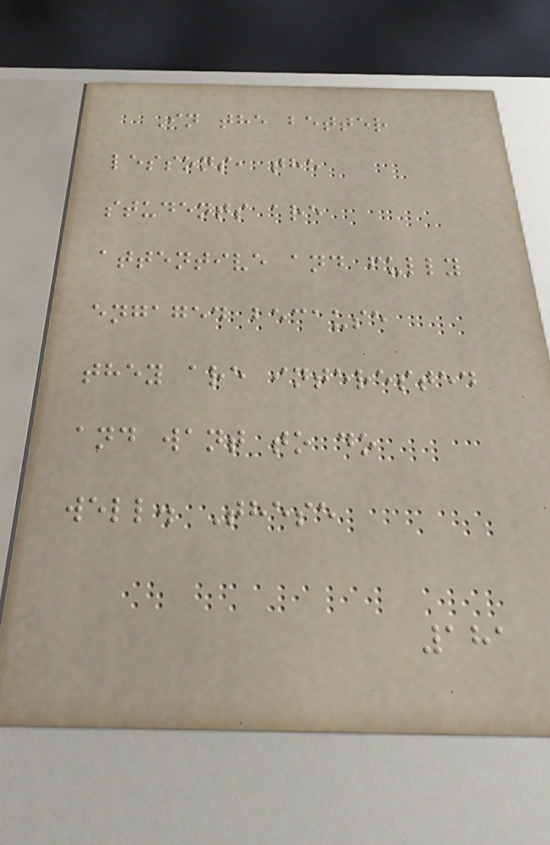In the better
lessons, the
students are
attentive and fully
engaged because
they are interested
and want to do
well. These
181
